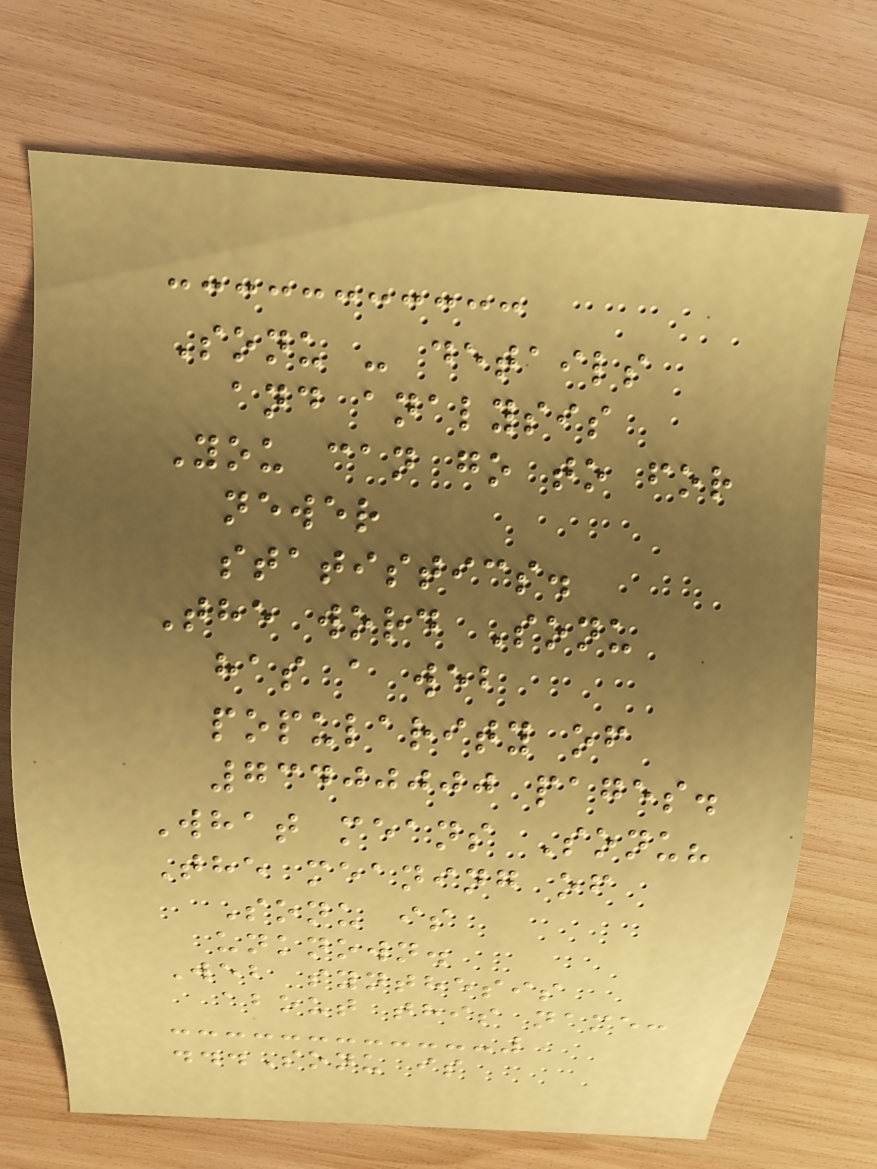Sonu - details
and analysis
You can go to for
newer
statistics.
The word Sonu
has a web
popularity of
73400000 pages.
What means Sonu?
The meaning of
Sonu is
unknown.
Web synthesis
about this name:
...Sonu is
